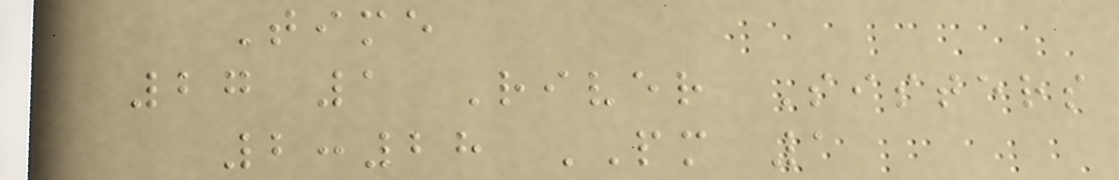Time
27 1 River Sisters
2:28 PM 1
